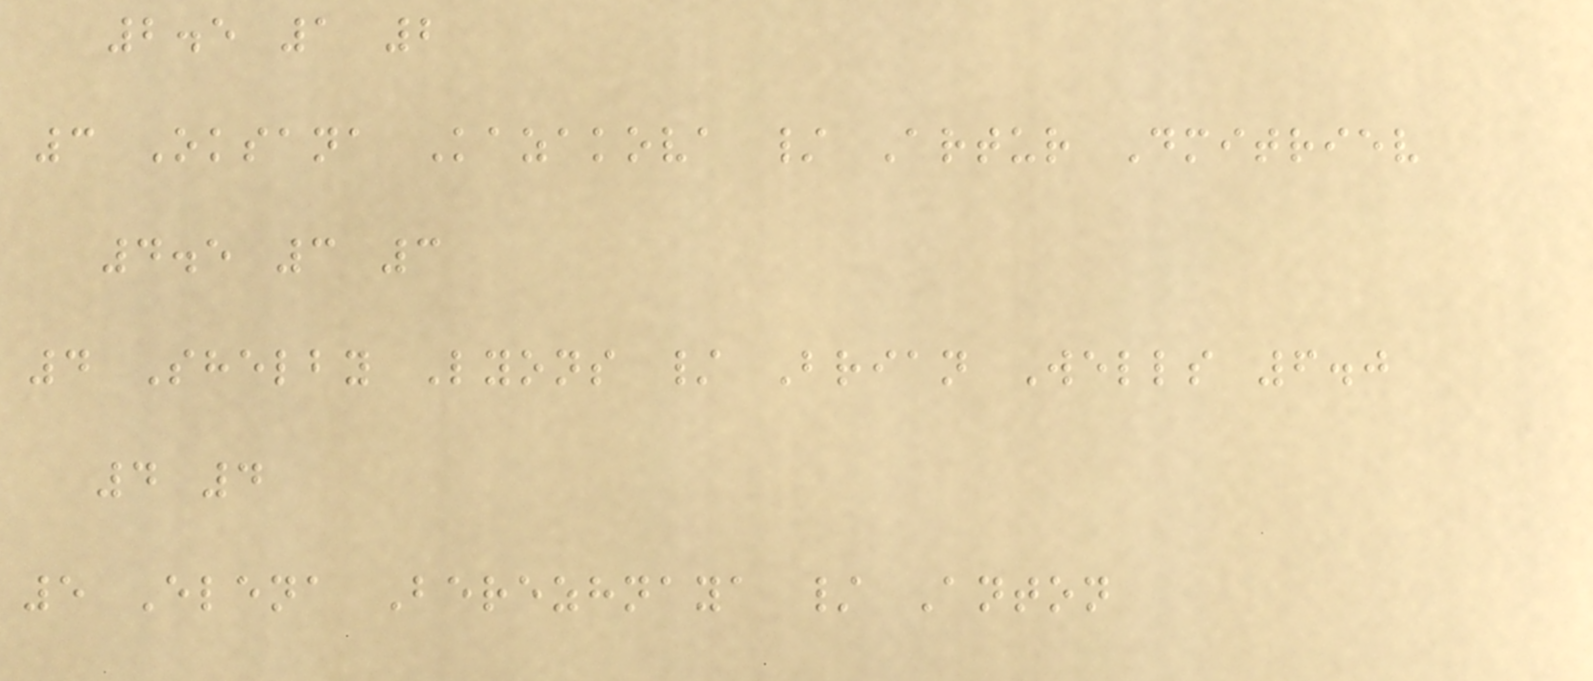2.5 1 2
3 Oksana Kazakova / Artur Dmitriev
4.5 3 3
4 Shelby Lyons / Brian Wells 6.0
4 4
5 Elena Berezhnaya / Anton
